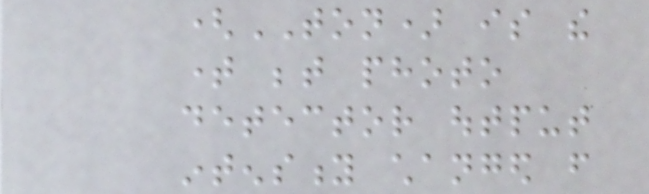(TON) is the
time between photo
detector output
intensity changed from
